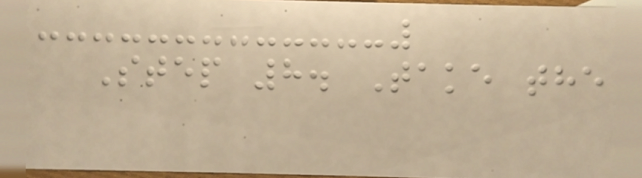Step 8. Take the
